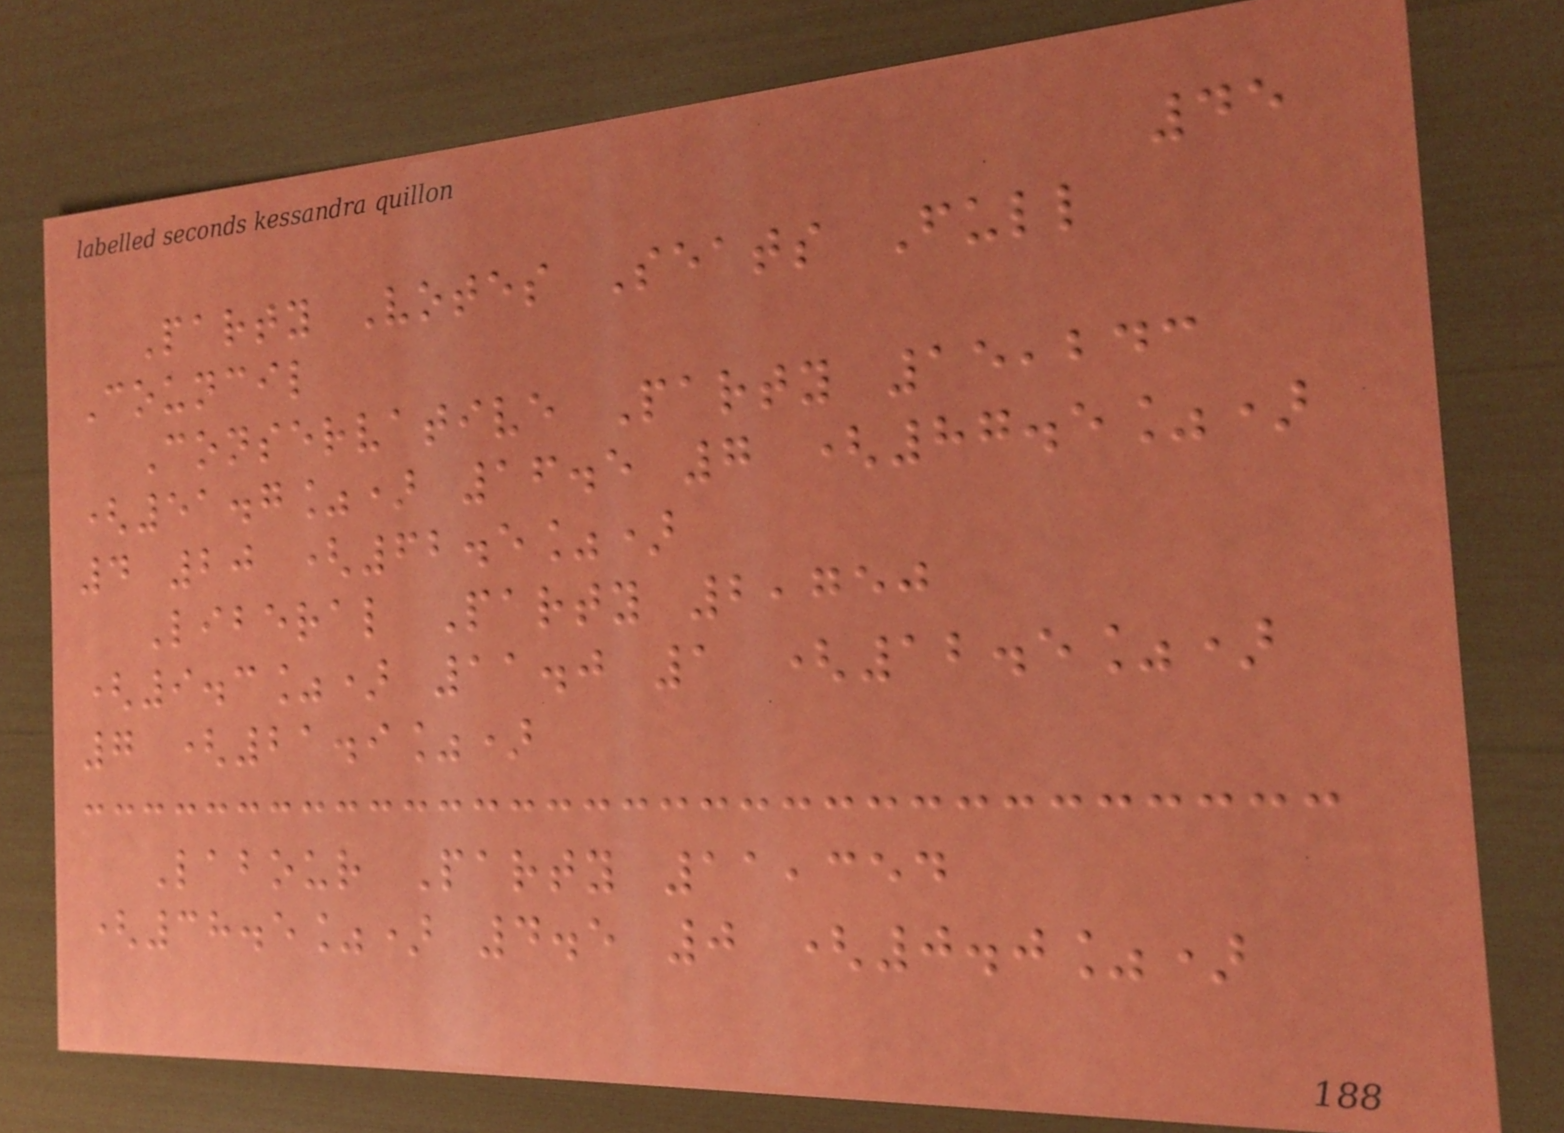45
Party Votes Seats Full
Council
Conservative Party 15,243
(51.7%) 16.5 7 (87.5%)
4 20 (62.5%)
Liberal Party 2,750
(9.3%) 11.0 1 (12.5%)
7 (21.9%)
Labour Party 11,354
(38.5%) 4.5 0 (0.0%)
